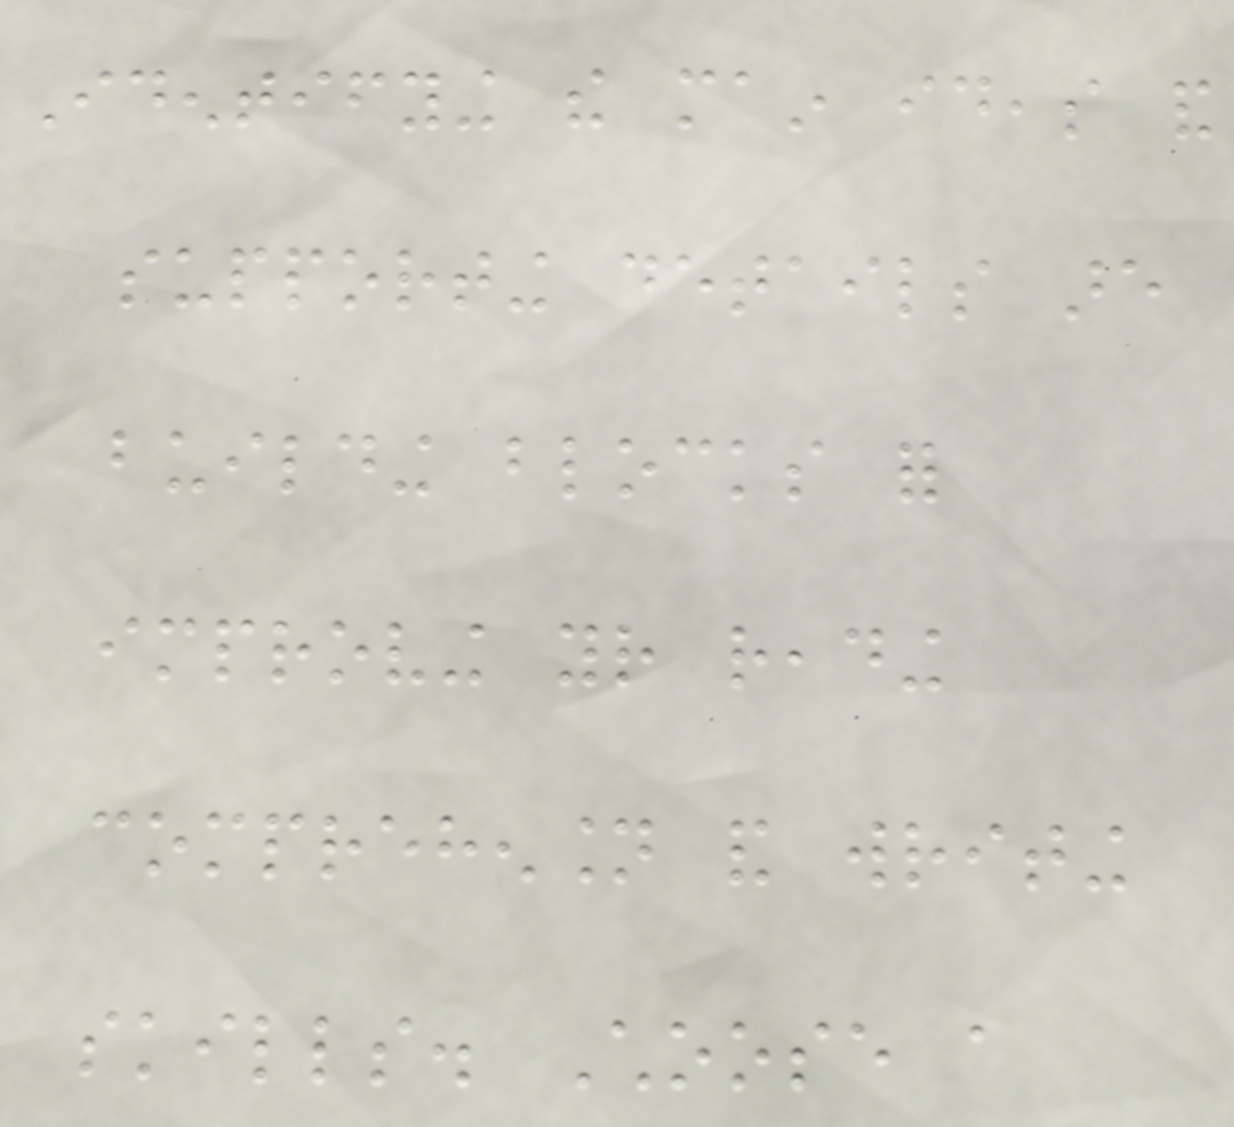Identifying the main ideas and
supporting details are
building blocks for
improving your reading
comprehension and writing
skills. Choose a
